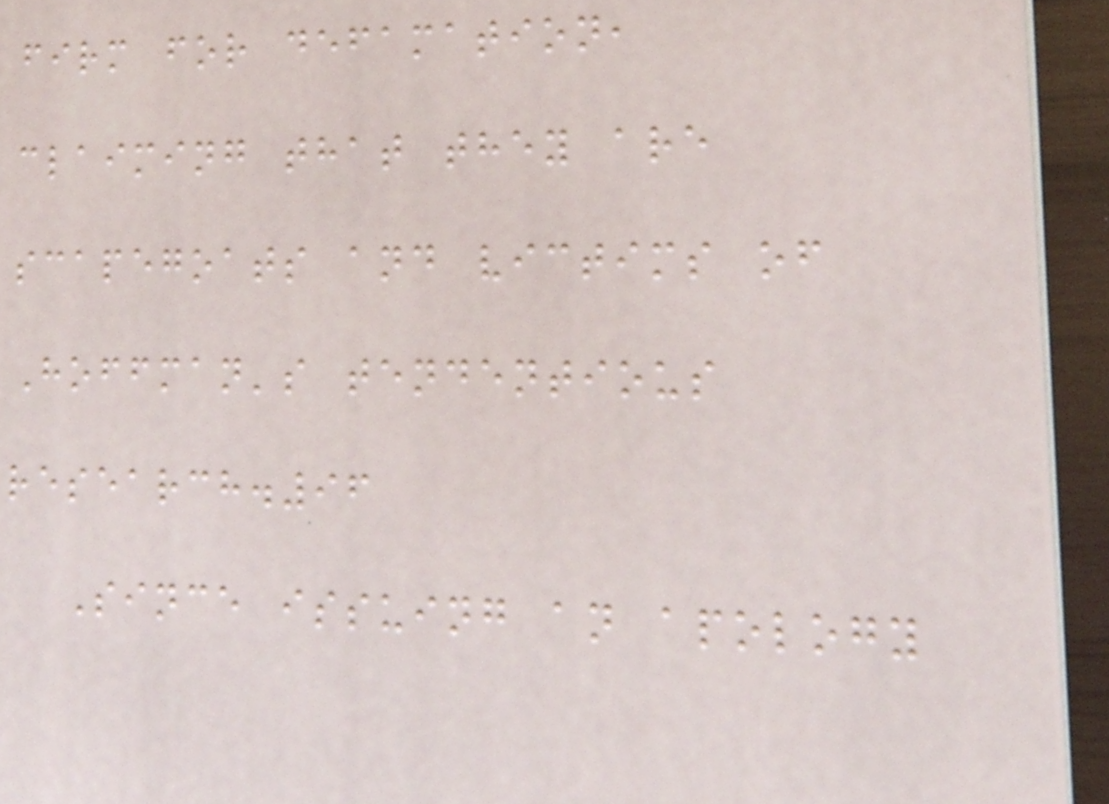firm for defamation,
claiming that they are
scapegoats and victims of
Hoffman's tendentious
research.96
Since issuing an apology
